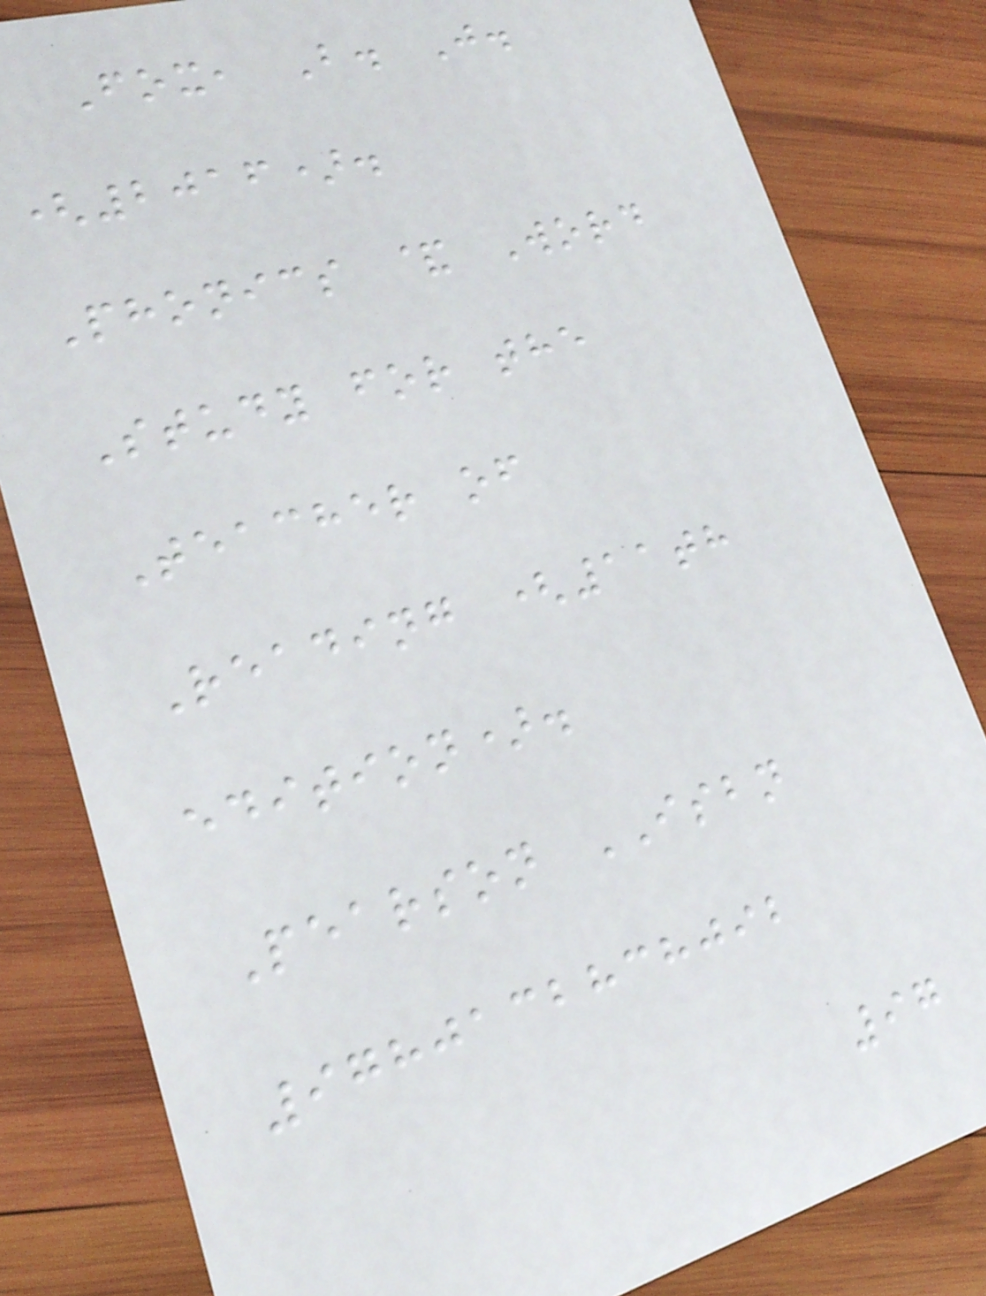Fox, B. J.
(2016).
Phonics & Word
Study for the
Teacher of
Reading (11th
edition).
Pearson ISBN
9780132838092
97
